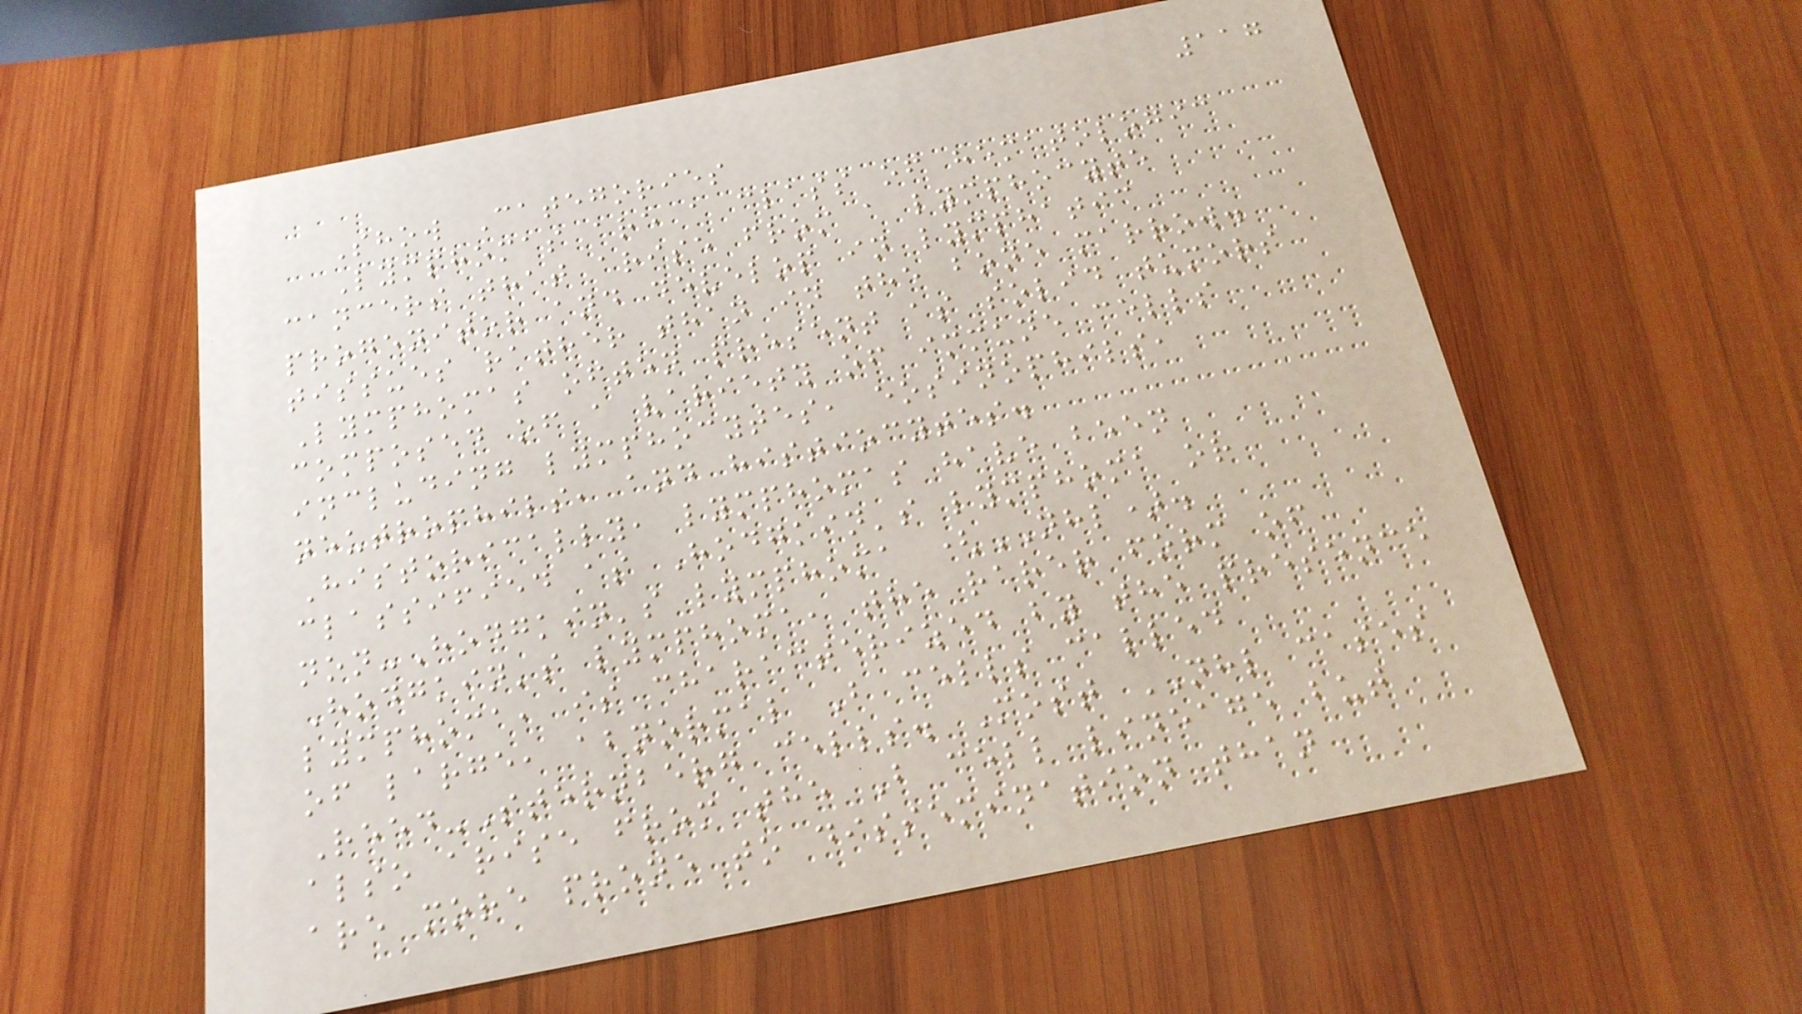117
Show Categories
Lymphomas are a class of hematologic
cancers that arise from a lymphocyte
progenitor and develop in lymphatic
tissues rather than in the bone marrow.
Lymphomas often present as solid tumors
composed of a variety of immune cells
including lymphocytes, eosinophils,
neutrophils, and histiocytes.
Historically, lymphomas have been
classified as Hodgkin's lymphoma or
non-Hodgkin's lymphoma (NHL).
Hodgkin's lymphoma, the rarer form of
lymphoma, is characterized by the presence
of large, abnormal B cells called
Reed-Sternberg cells. Most NHL cases
also arise from the B cell lineage but
are more prone to dissemination than
